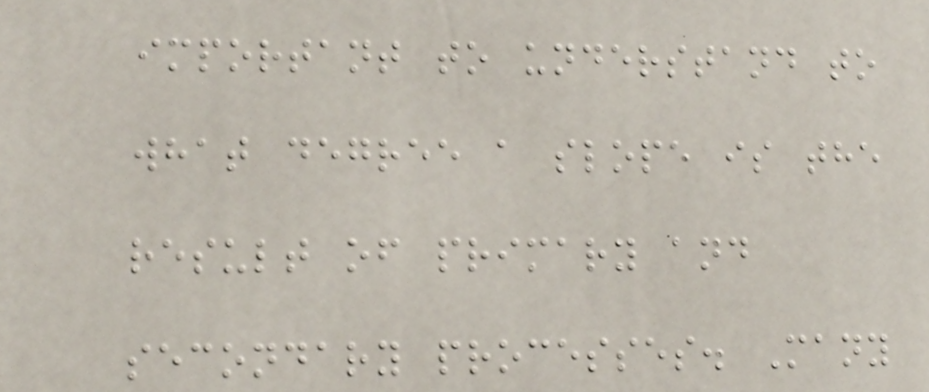important to understand to
what degree a slope is the
result of primary and
secondary processes. Many
